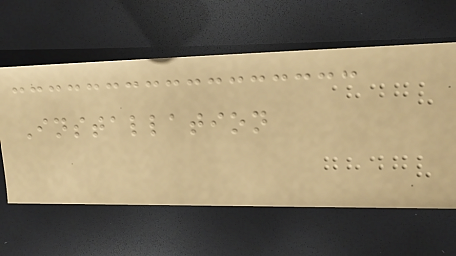Installation
